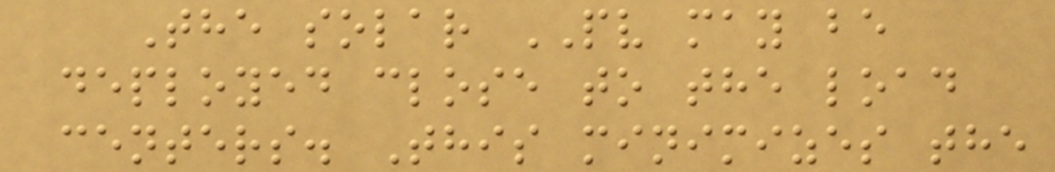The solar PV may be
deployed close to the load
centers. This minimizes the
